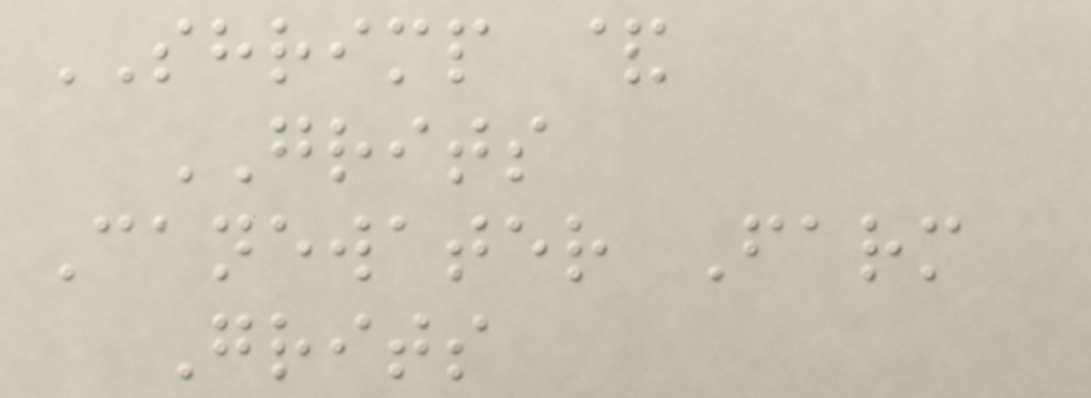SHRIMP &
GRITS
Canewater Farm
Grits
